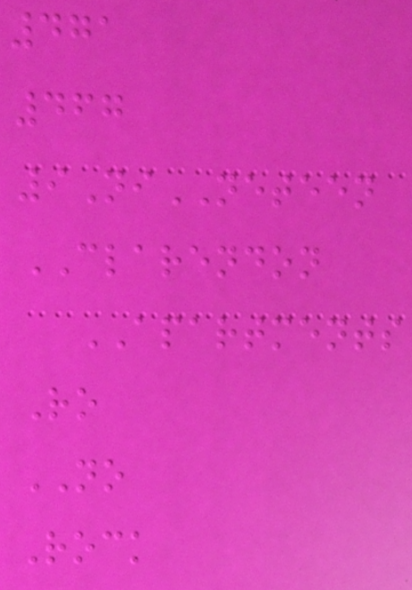471
467
9NiNETEEN
CLARENDON
APARTMENTS
Ro
NO
Rock
